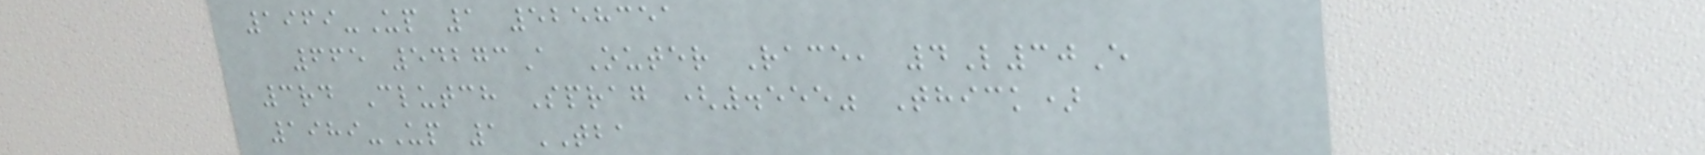1969-Up 1 5258351
665 54273A Outer Race, 4L30E
3rd Clutch Sprag (.555" Thick)
1989-Up 1 TBA
